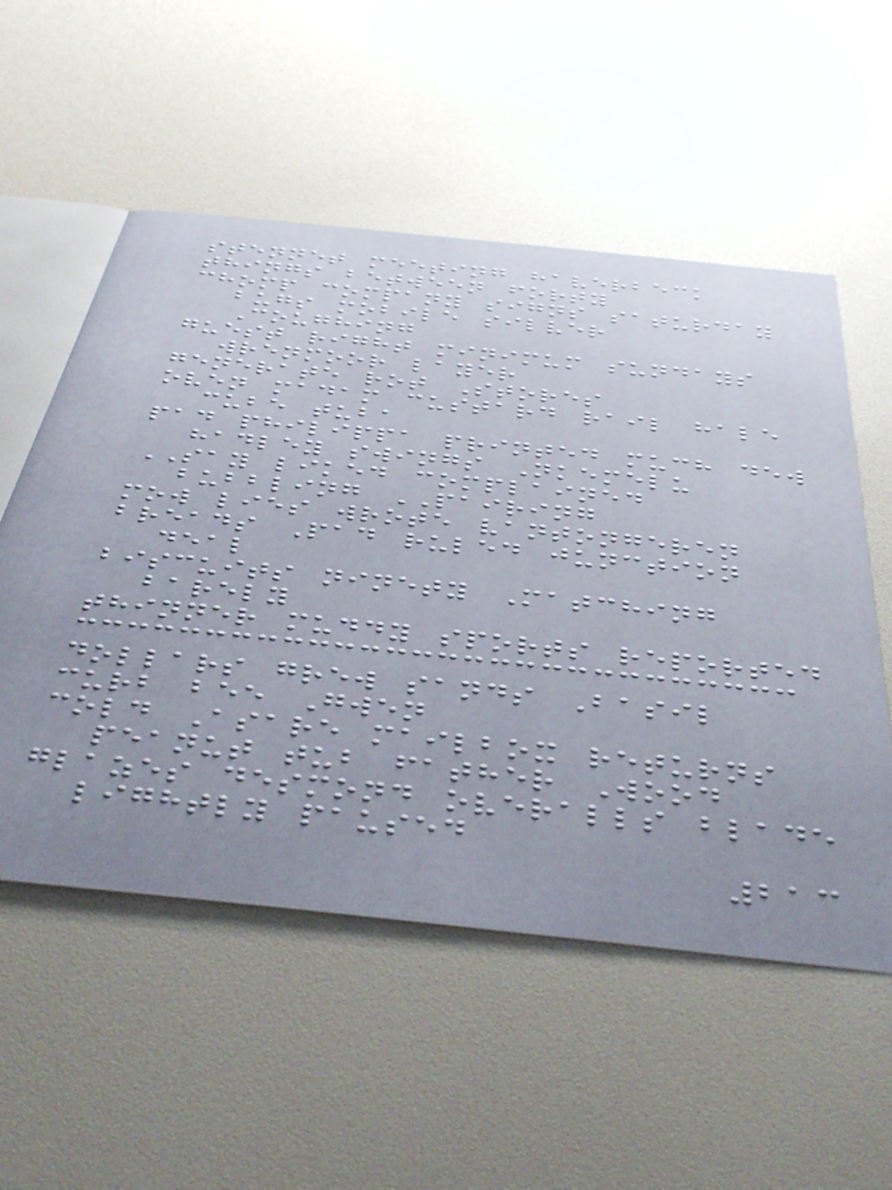stennet meeting haverbeck
things between forty
chomp company signs saturday
bugs mobile silver
Coughing
guest right minimum sundays
wrenmoor layer
generate rot Stores
oven madam custard rail hale
cube tuba
pad philippa printed much dew
hadley swings Nkemelu
SAY liked complained
bubbling PAIRING
mow lies wrote vantongeren
breads Pad ruled junction
deal
biscuits ninety Matching
barely
thinner muddy sports reported
dollars grew sands Basil
curb bee Gwen
cold Asare mailbox returns
peanut tub father Wood
glazes desmond overalls blade
lightly paused
213
